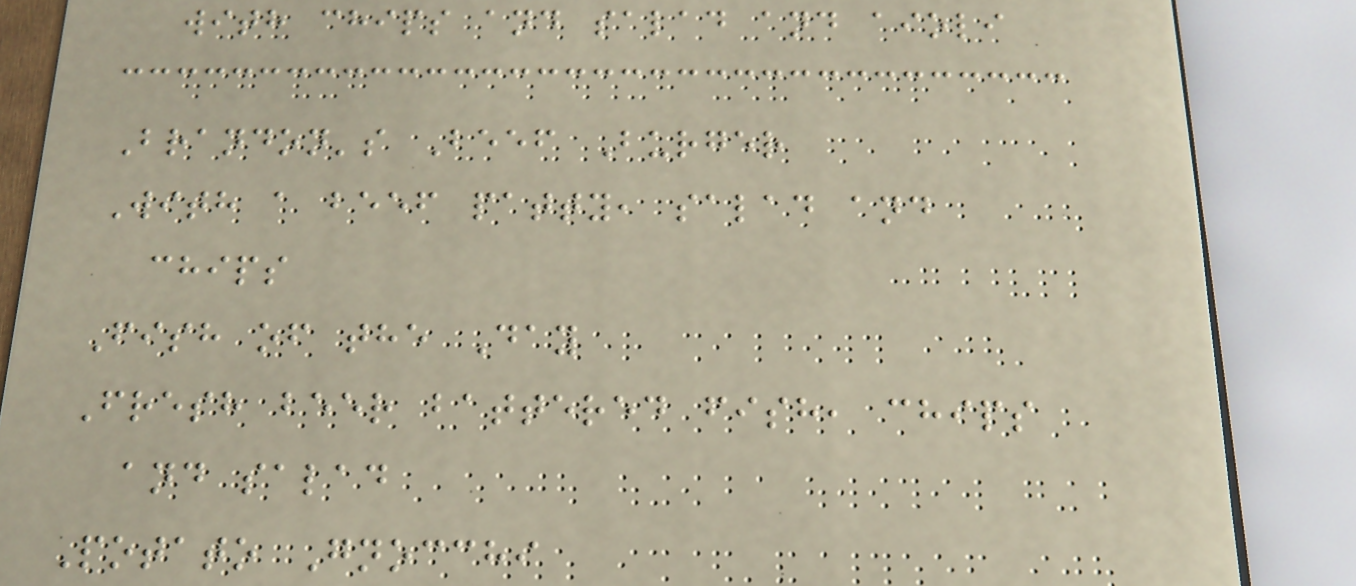with chips and salad and aioli
Brandon's Beef Burger
With a beef patty, salad and
chips
Fish of the Day
Fresh beer battered fish, chips
and salad
Potato Gnocchi
